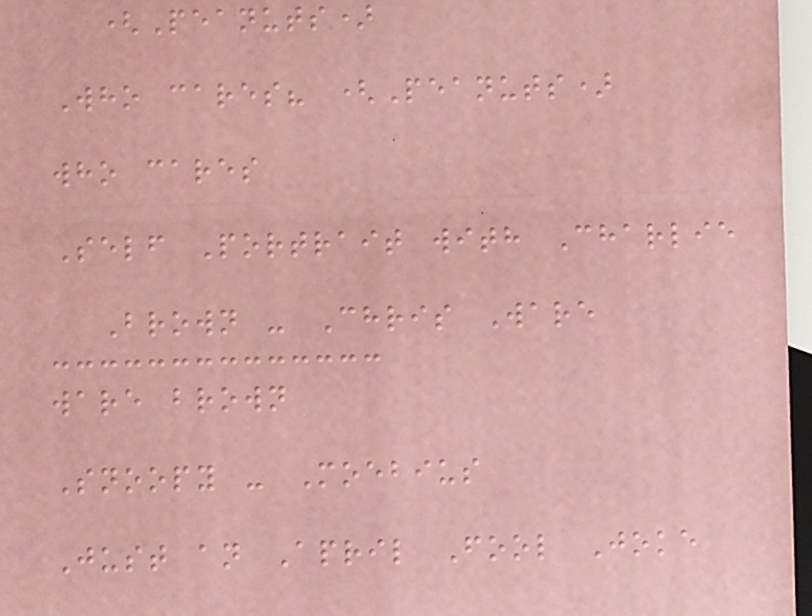(Peanuts)
Who cares? (Peanuts)
who cares
Self Portrait with Charlie
Brown - Chris Ware
ware brown
Snoopy - Moebius
Just an April Fool Joke
